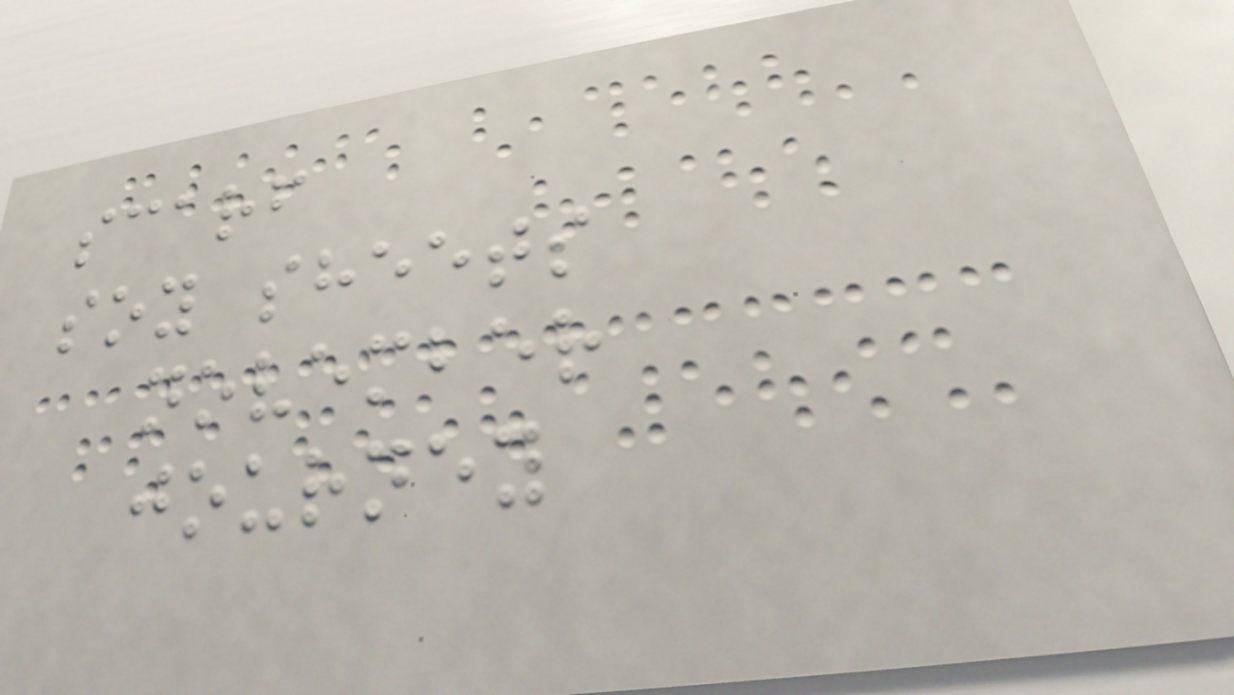scarf
soy sheets
november
journey
